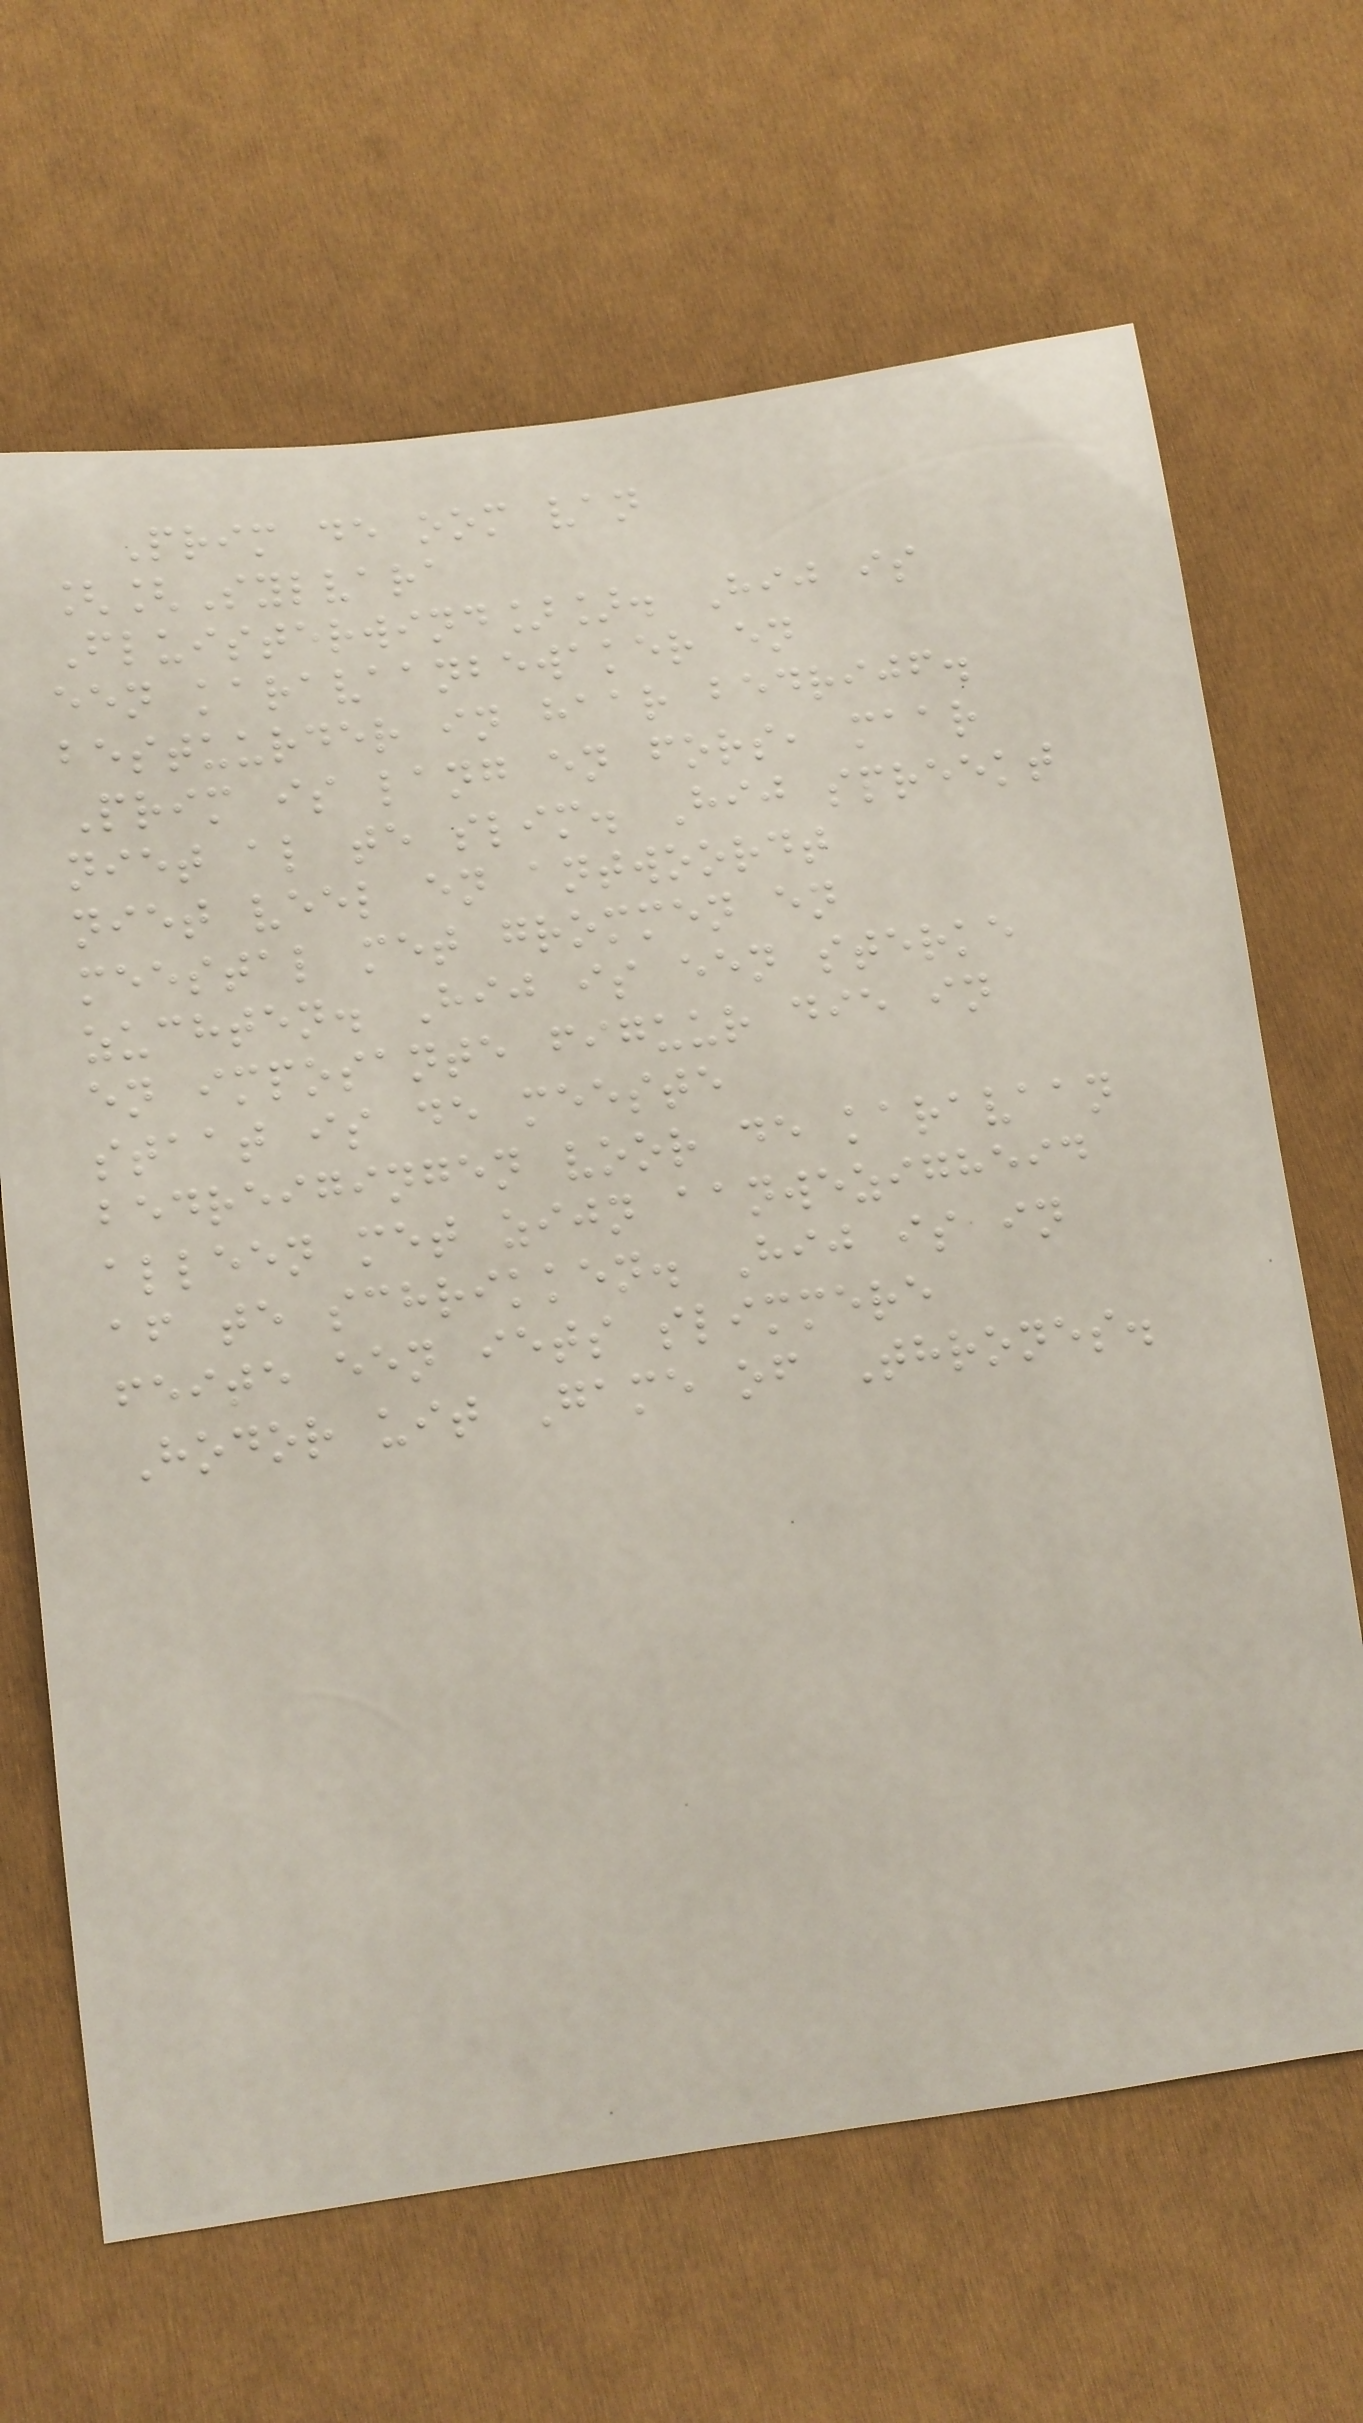Prim de oom van
[[Sylvara
Fluisterwind]]. Hij is
een karavaanbewaker en
bestuurder in haar bedrijf.
Prim is lang en fors, maar
niet al te slim. Hij spreekt
niet veel en antwoordt
meestal met grommen en
zuchten. Hij is een sterke
en imposante figuur die in
staat is de meeste
bedreigingen voor de karavaan
alleen met zijn aanwezigheid
af te schrikken. Hij is in
feite een iets slimmere
Hodor uit Game of Thrones.
